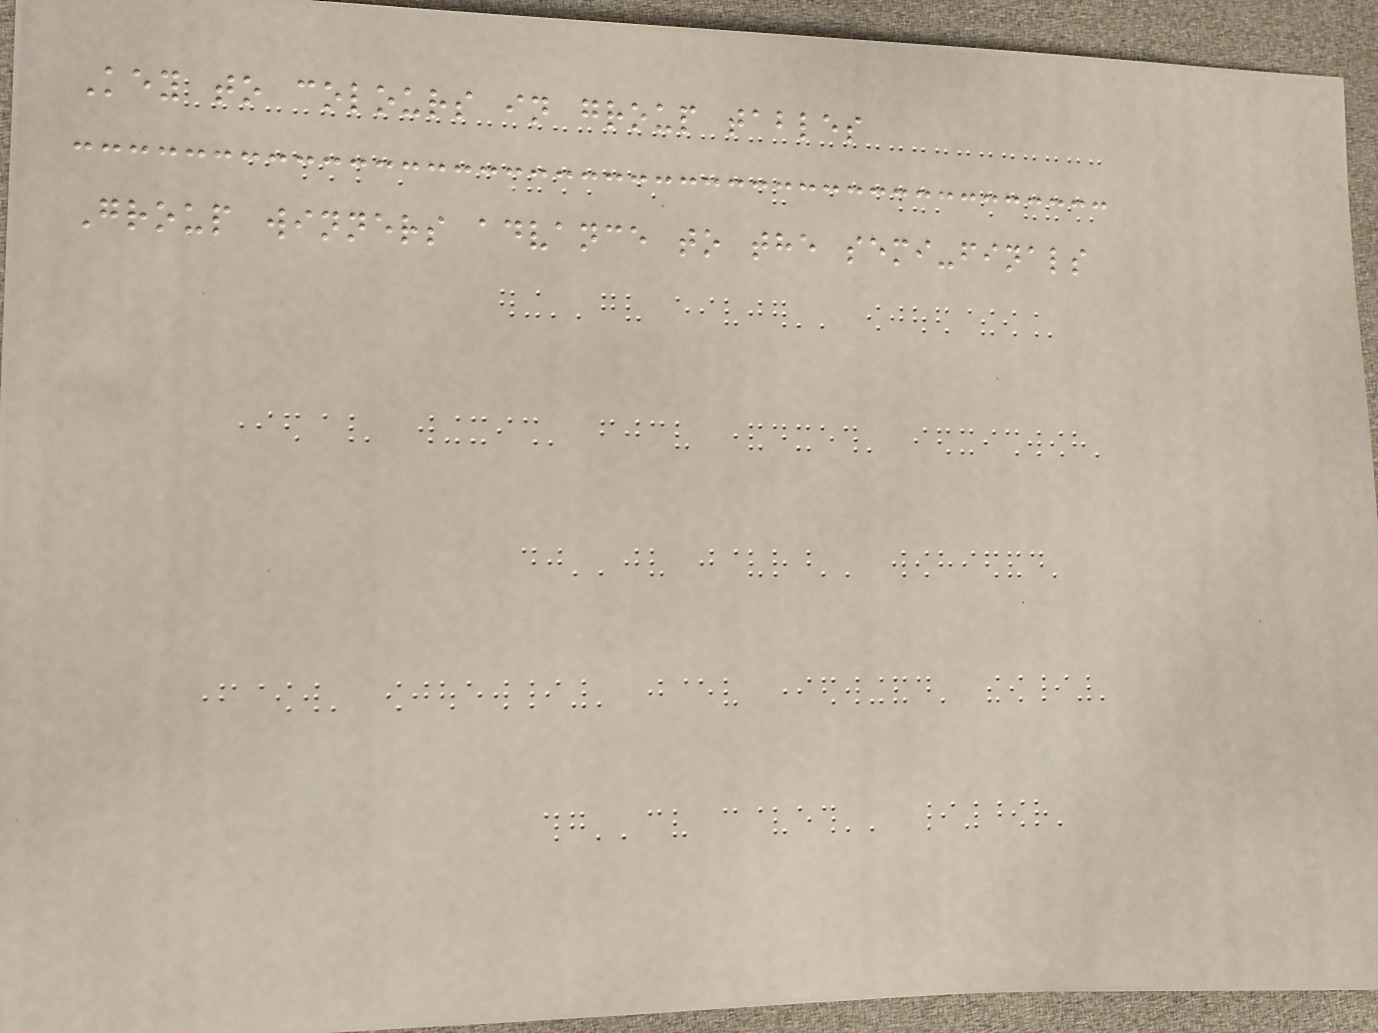Key to colours in group tables
Group winners advance to the semi-finals
